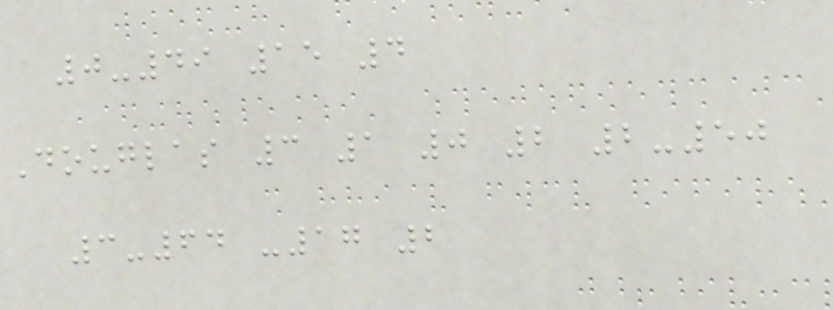0-49 15 4
Douglas 3 1 0 2 2-50
3-64 -17 2
